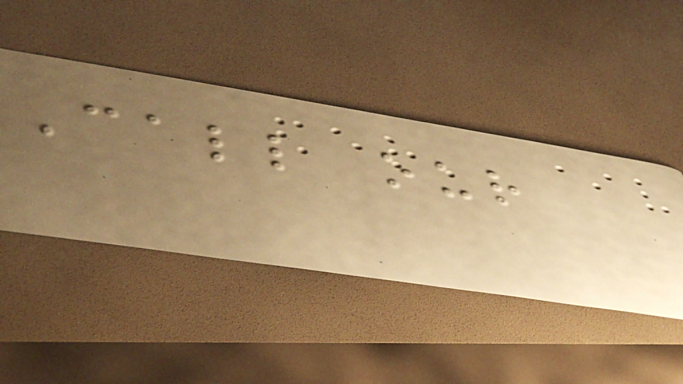Call our
